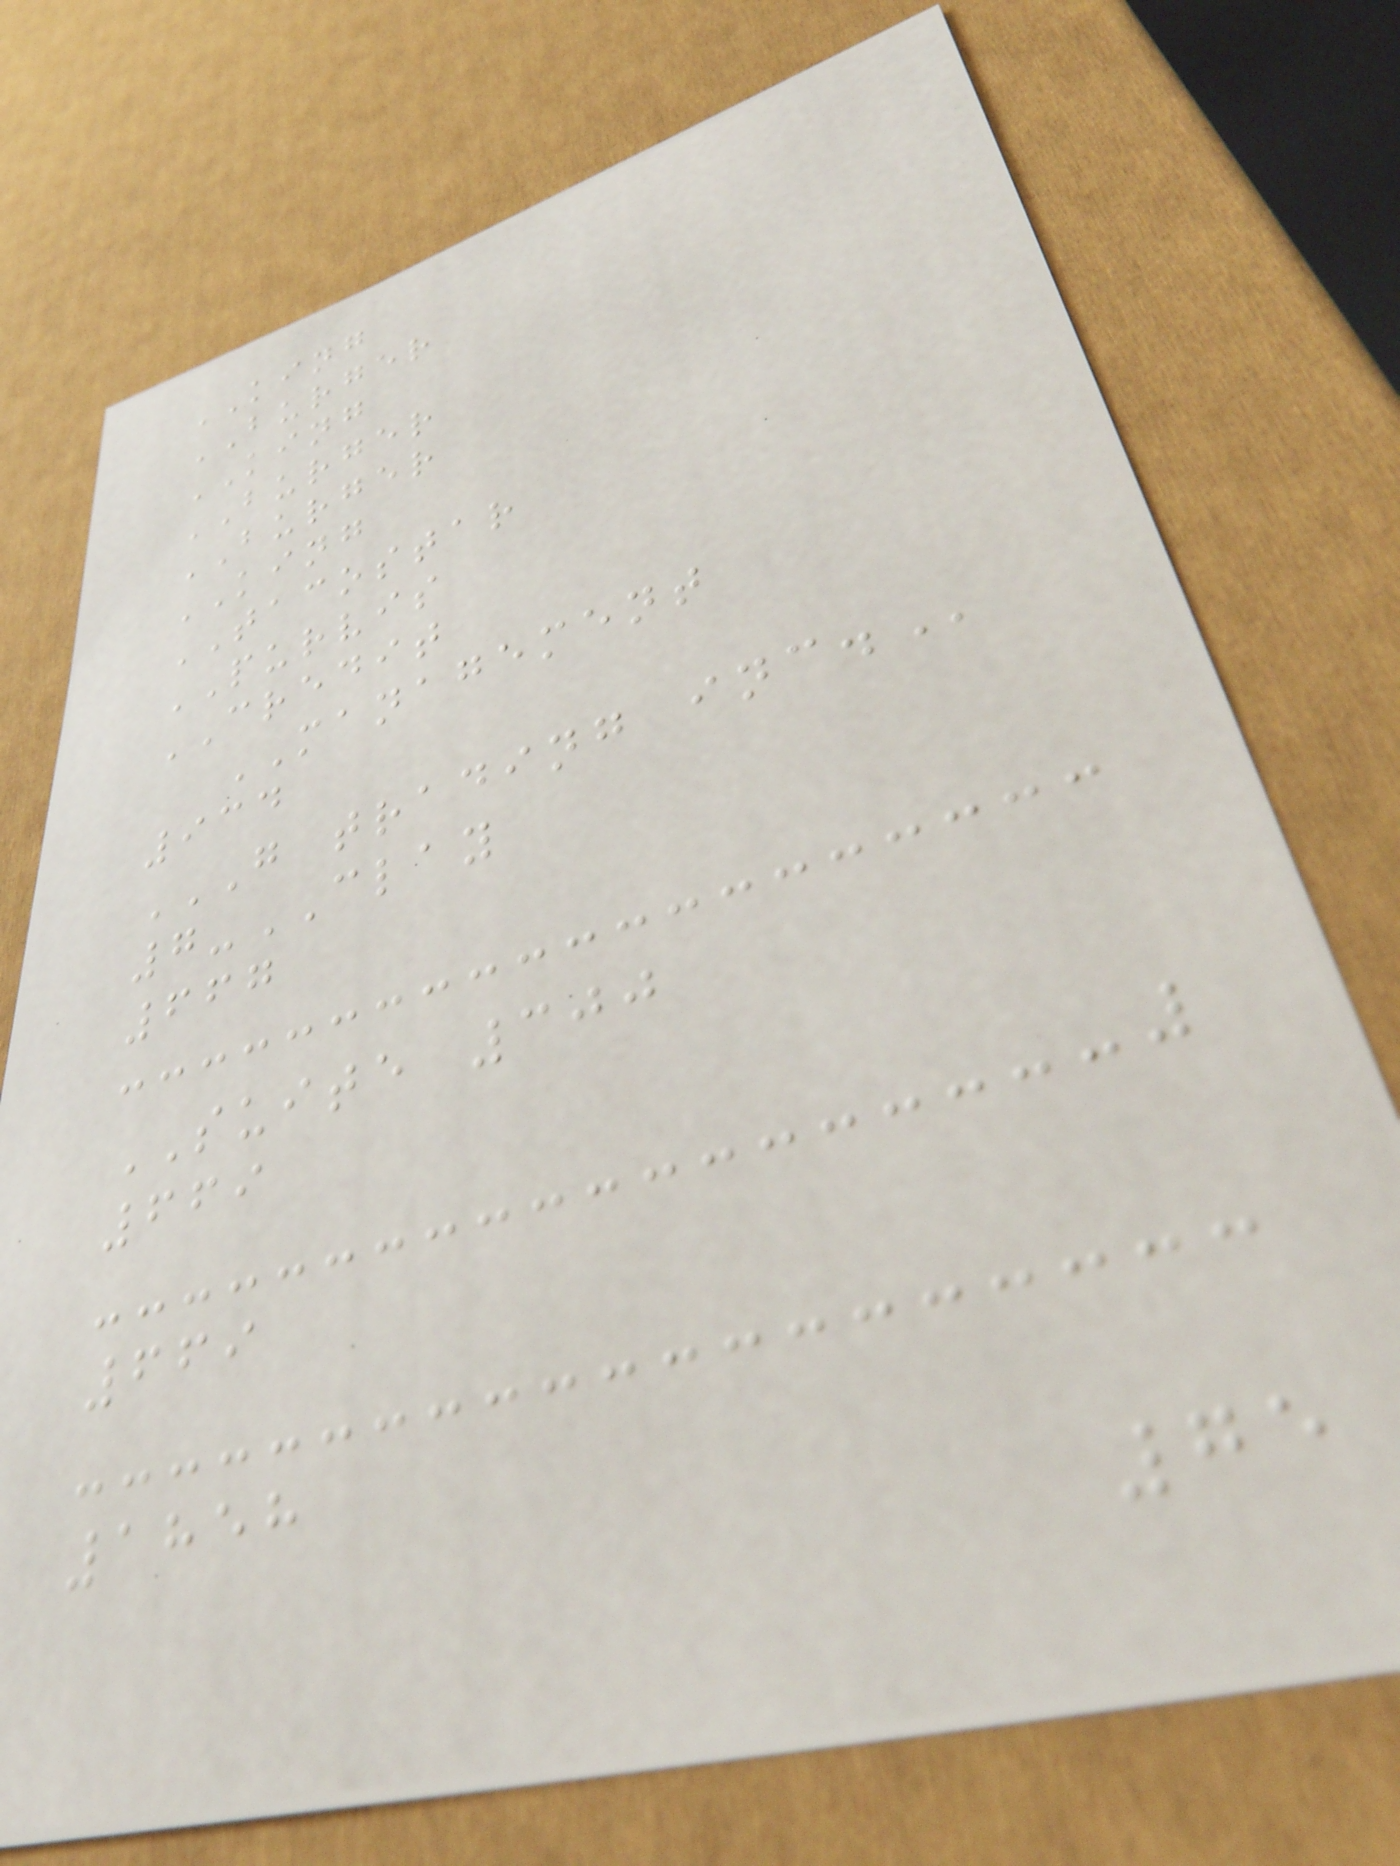KING
BURGER
KING
BURGER
BURGER
KING
TACOSTAR
PURVIS
CREDIT
MANAGEMENT
934
G TRADING INC.
7-CLAY
667
SUITE 300
669
669
1858
75
